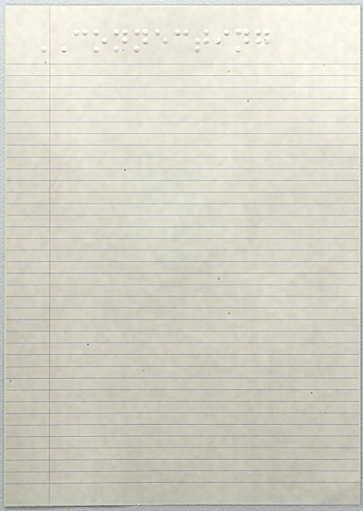CONNECTING
